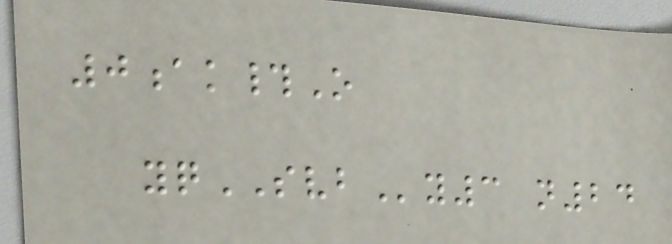0ak#O
yqSVBy3 n24
